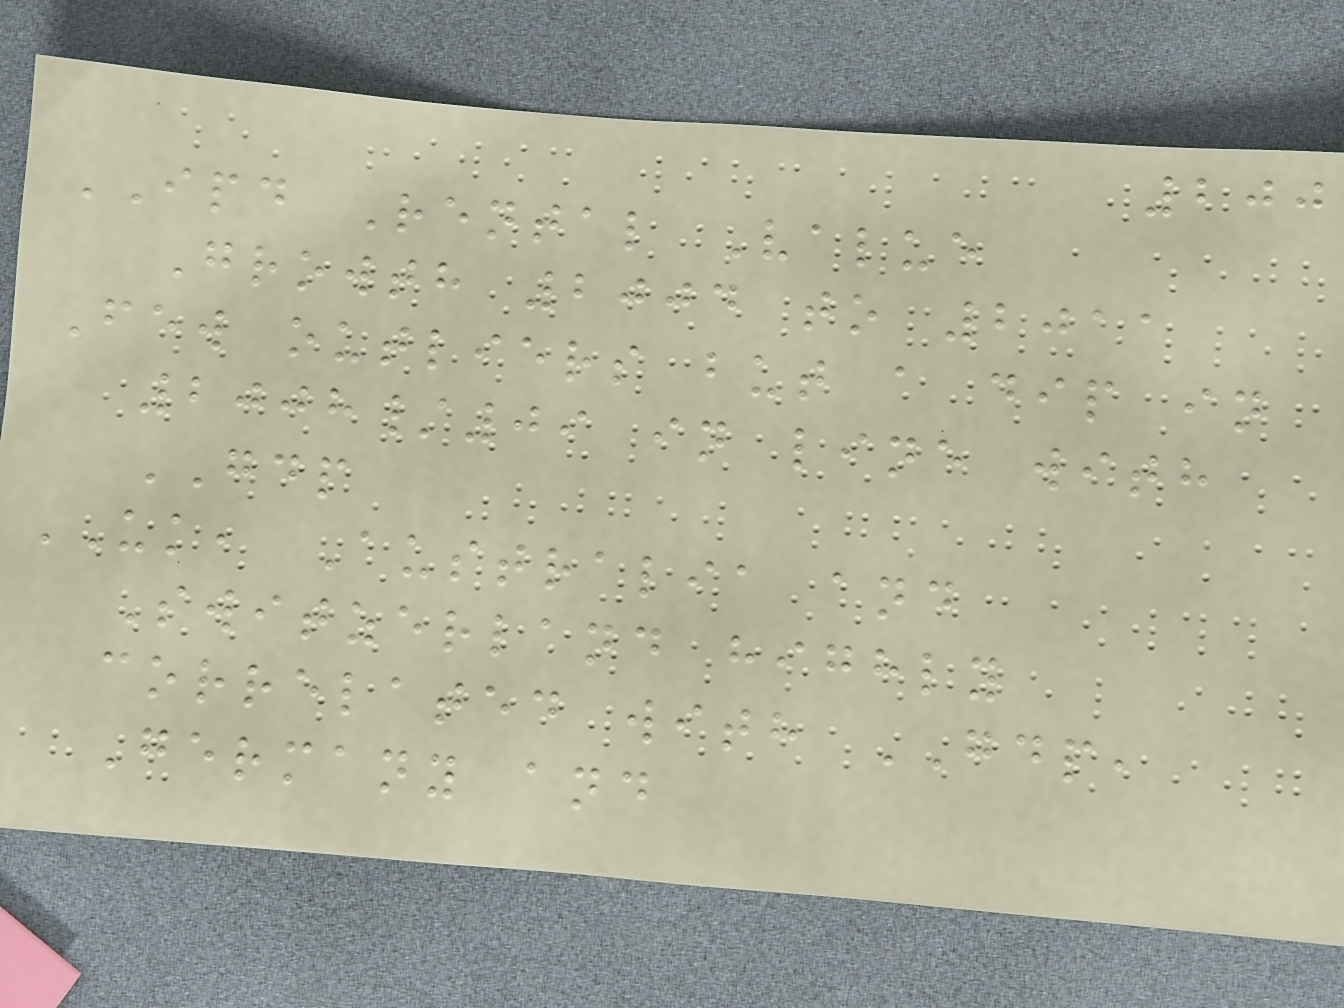200
IPD Rental Value
Growth 2004 to 2011
Few outliers but a dip in
2008/09 in line with
GDP
UK, Australia and
Switzerland highly
correlated with GDP,
Germany and
